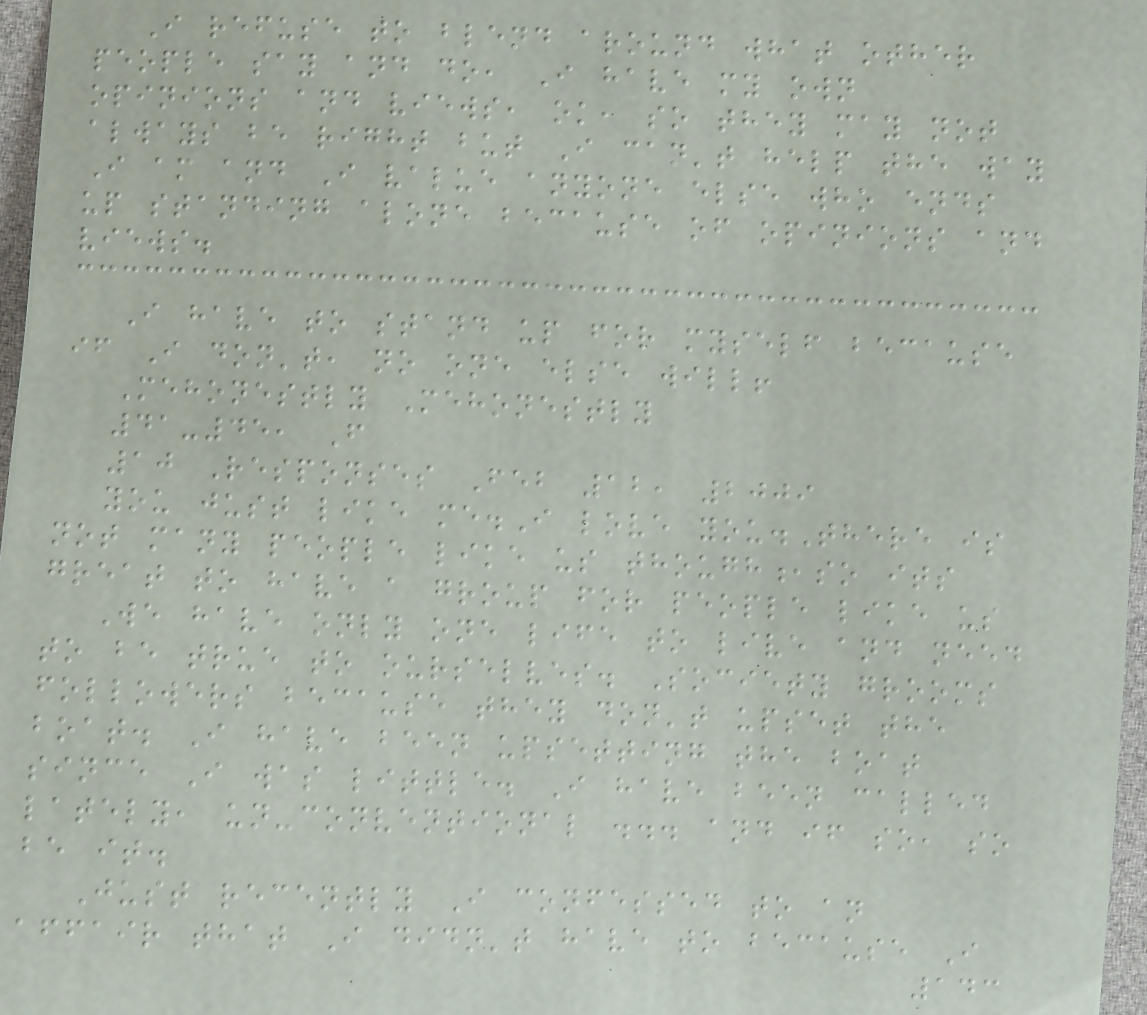I refuse to blend around what other
people say and do, I have my own
opinions and views, ok, so they may not
always be right but I can't help the way
I am and I value anyone else who ends
up standing alone because of opinions and
views.
I have to stand up for myself because
if I don't, no one else will!
Mehonestly Mehonestly
41-45, F
10 Responses Feb 12, 2009
you just like me.I love you.There is
not many people like us though,so its
great to have a group for people like us
We have only one life to live and need
to be true to ourselves. Society grooms
followers because they don't upset the
boat. I have been upsetting the boat
since I was little. I have been called
lately, un-conventional ... and if so, so
be it.
Just recently I confessed to an
affair that I didn't have to because I
143
